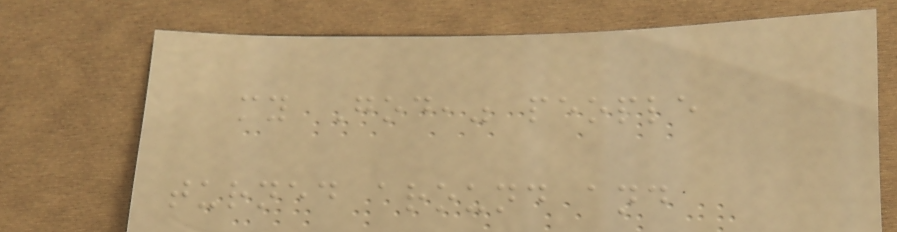my God," people
turned around and
